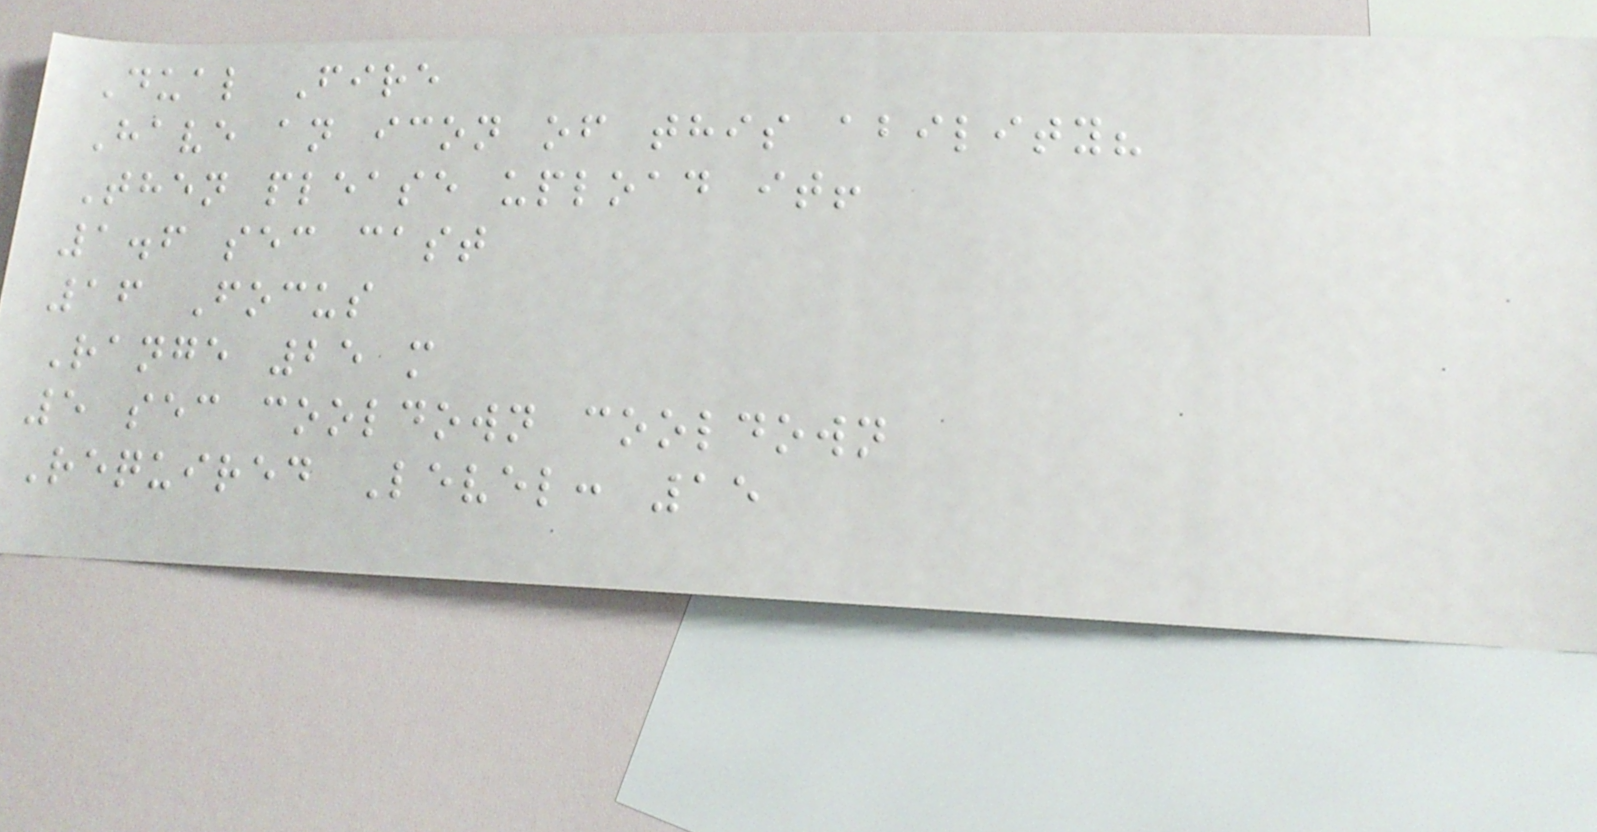Dual Fire
Have an icon of this ability?
Then please upload it!
1.6 sec cast
16 Focus
Range 25 m
5 sec cooldown cooldown
Required Level: 15
